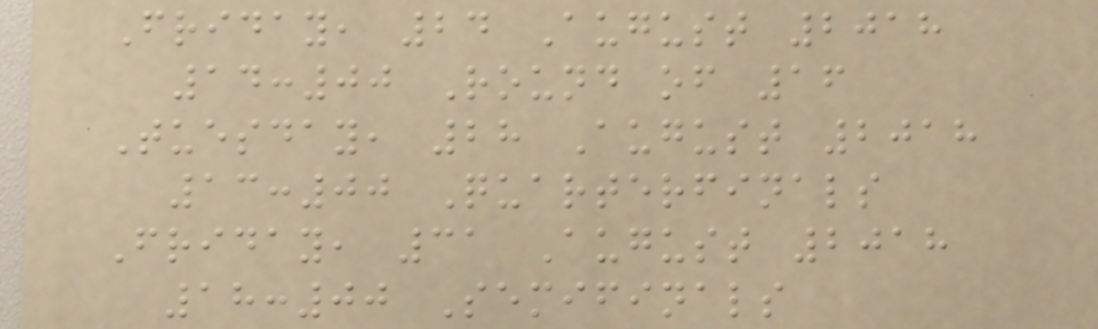Friday, 24 August 2018
14:00 Round of 16
Tuesday, 28 August 2018
13:00 Quarterfinals
Friday, 31 August 2018
18:00 Semifinals
